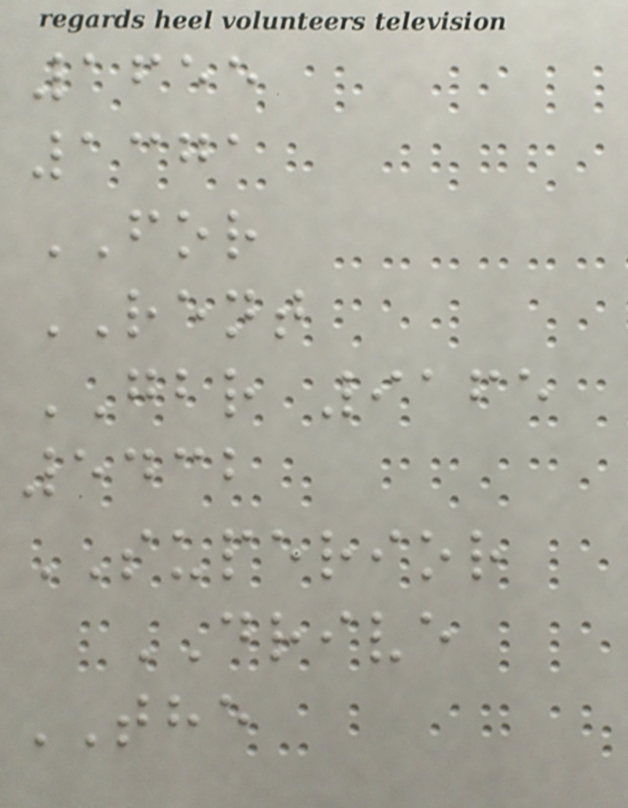1655
1371
FOR
RENT
GBR 9165
5432
SUPERIOR
DRIVE
THE
